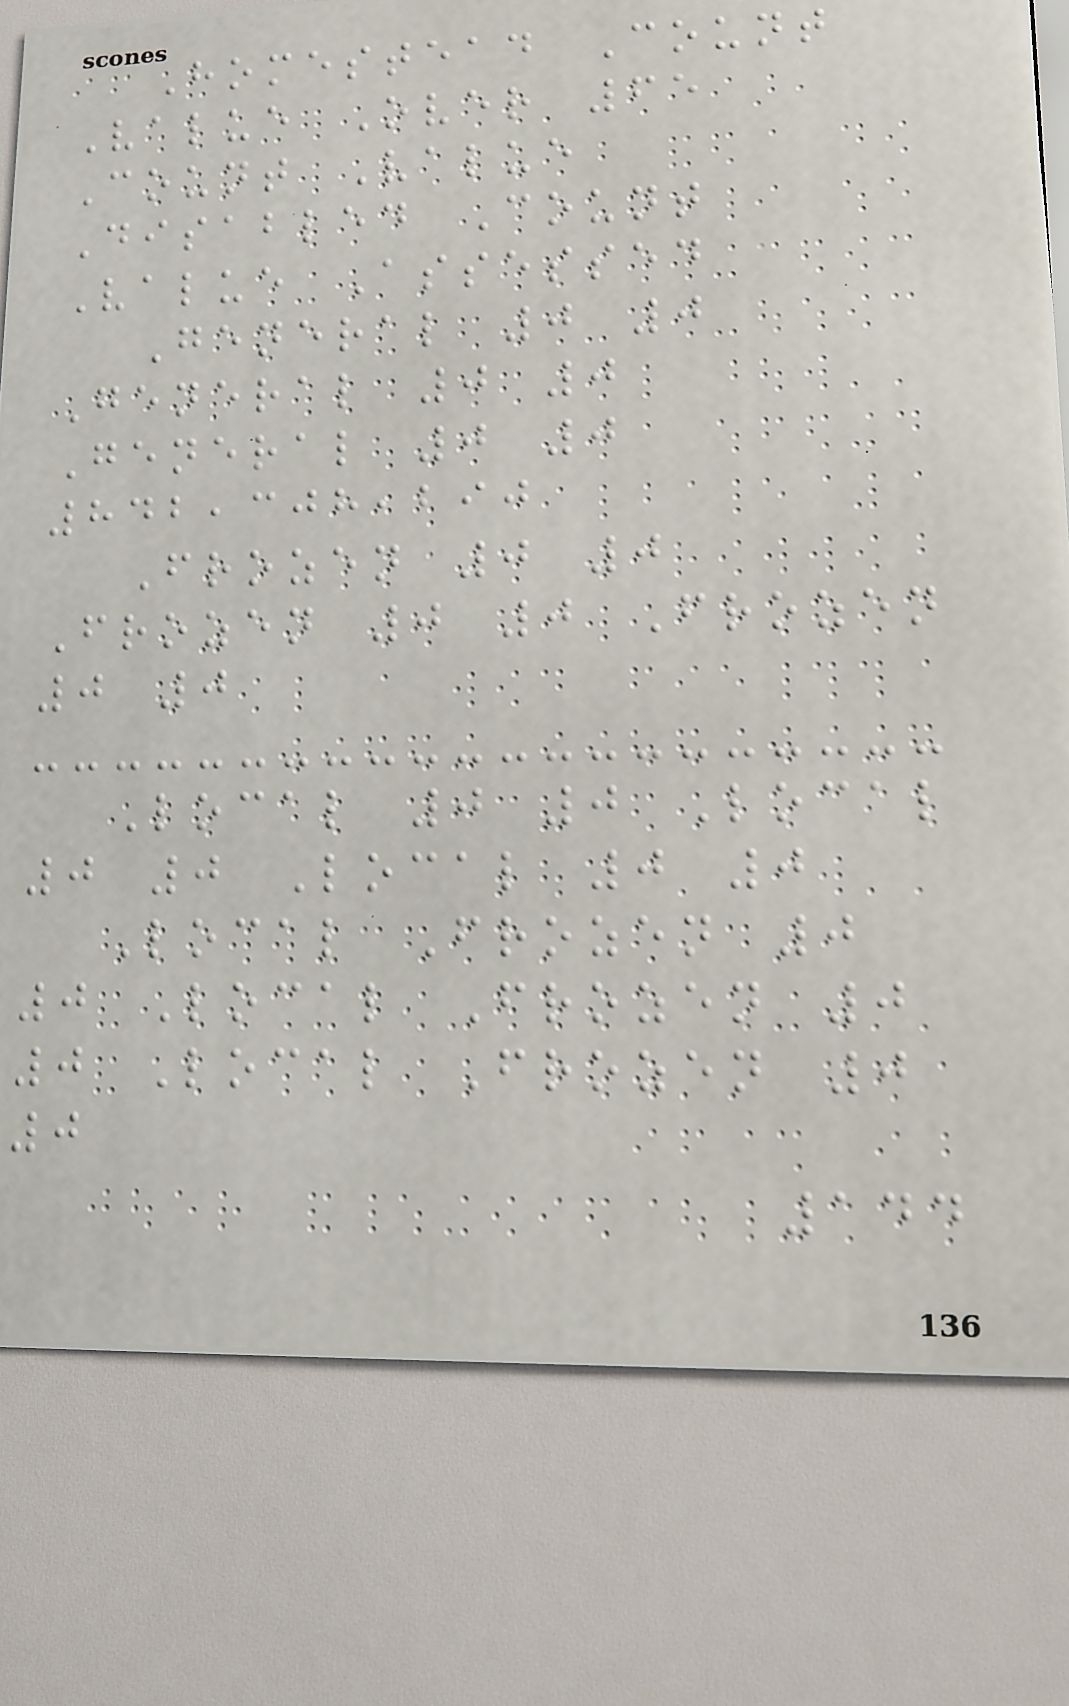Homestead Count
Value Over 65
Count Value
Disabled Count
Value Assessed
General 0 0
General 0 0
General 0 0
842,308,290
Frozen 0 0
Frozen 0 0 Frozen
0 0
Local 0 0 Local
0 0 Local 0 0
Local Frozen 0
0 Local Frozen 0
0 Local Frozen 0
0
144
